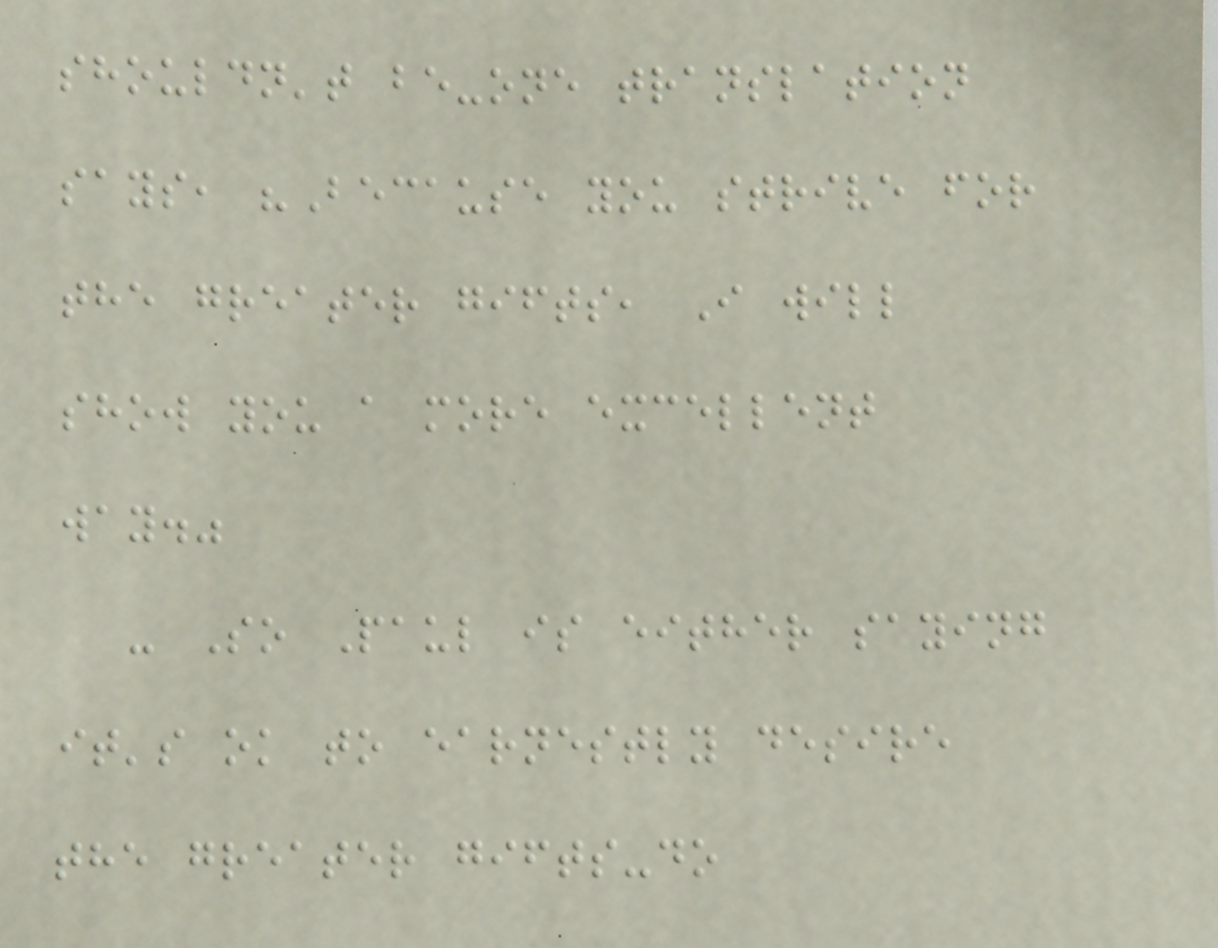shouldn't be-one translation
says, "Because you strive for
the greater gifts, I will
show you a more excellent
way."
- So Paul is either saying
it's ok to earnestly desire
the greater gifts-do
